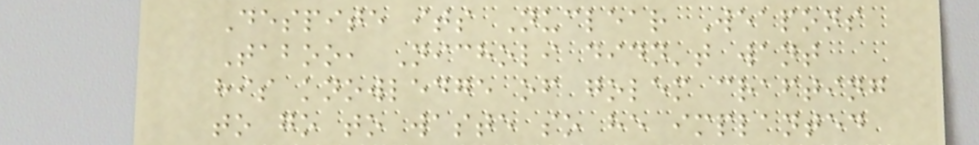Despite its Nuclear Weapons
Taboo, Nicholi didn't want
his knowledge of golem crafting
to go to waste so he implanted
